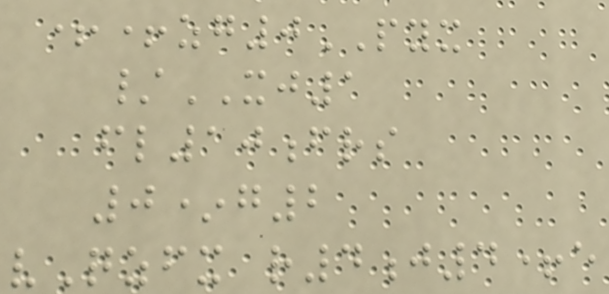++zg0PYX
/XJ1
fl10frs
0*g2
vQzfx r4j4+e
